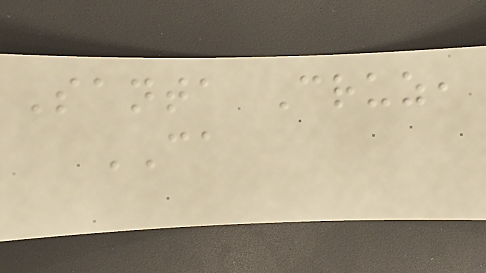Santa Cruz,
CA
